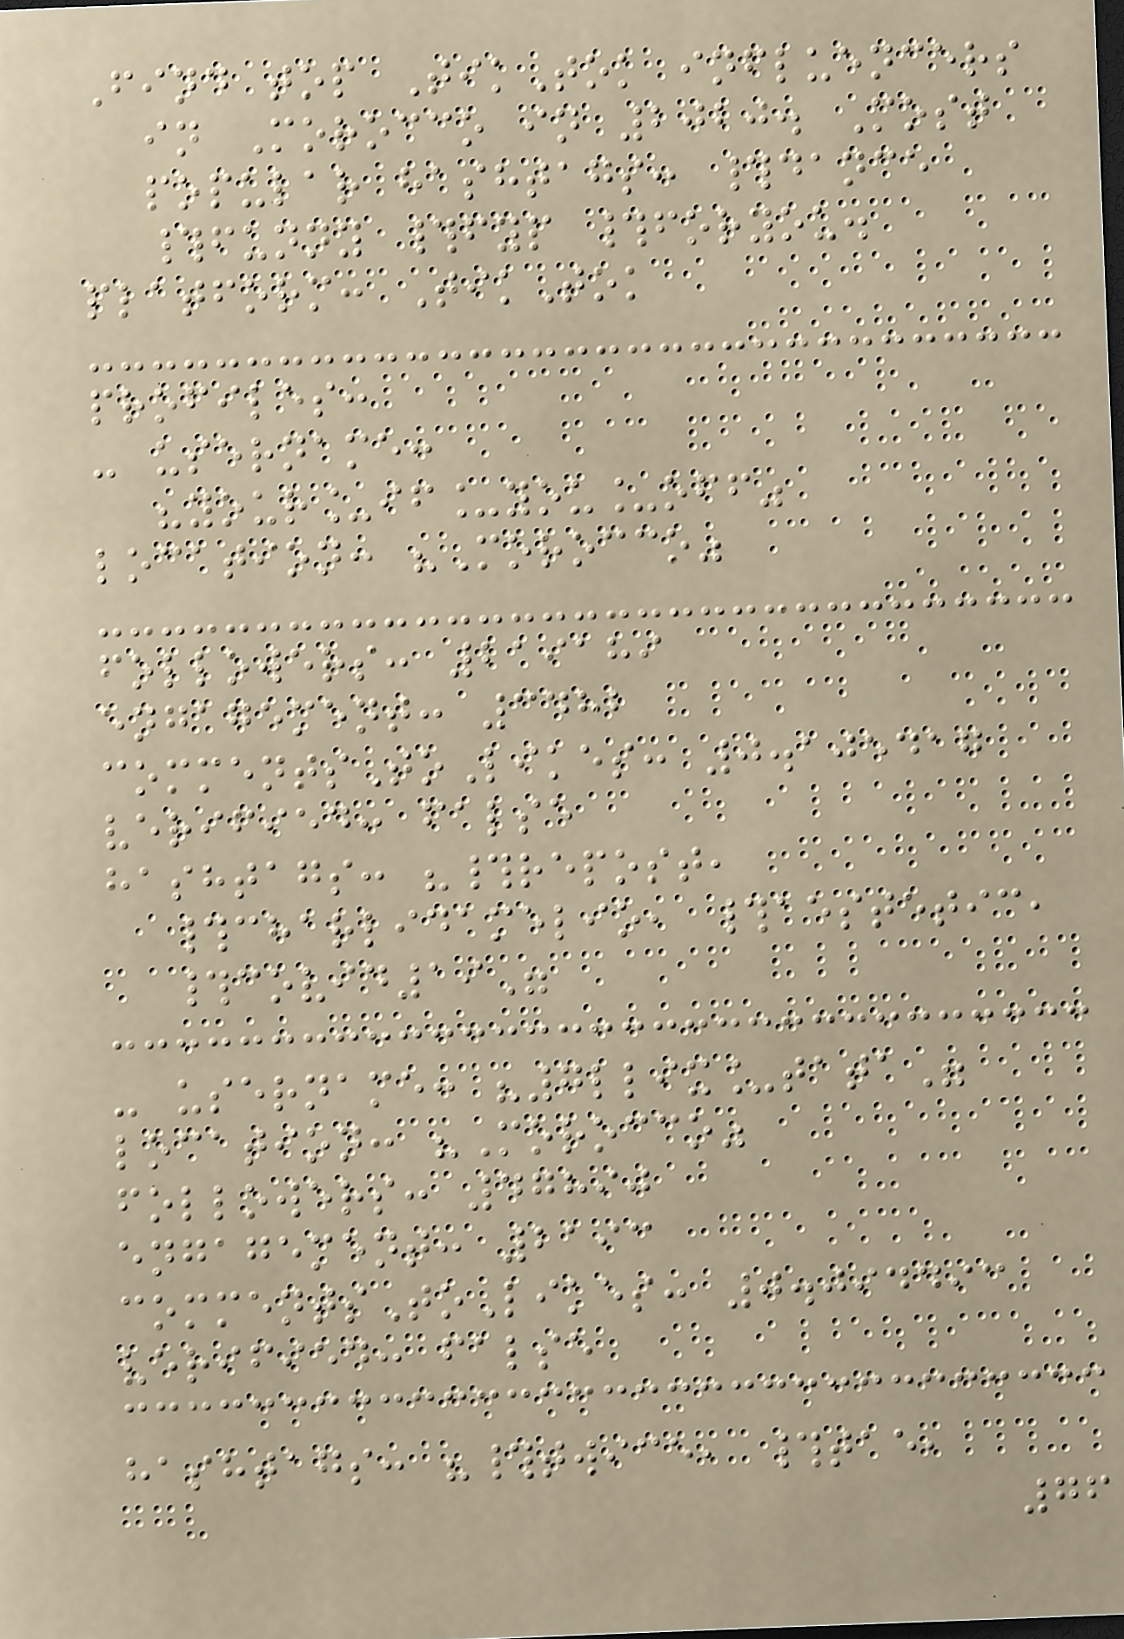Find top TikTok influencers
in Morocco in 2020. Most
popular hashtags: #dance
#funny #fyp #foryou.
platform: TikTok
profiles:
- username:
"your_if_you_off"
location: "Morocco"
followers: 219189
engagement: 3482
commentsToLikes: 0.105417
verified: false
hashtags: "#repost,
#charlidamelio, #aestetic,
#covid19"
- username: "7llix_tata"
location: "Morocco"
followers: 47890
engagement: 2193
commentsToLikes: 0.094493
verified: false
hashtags: "#twice, #tae,
76
